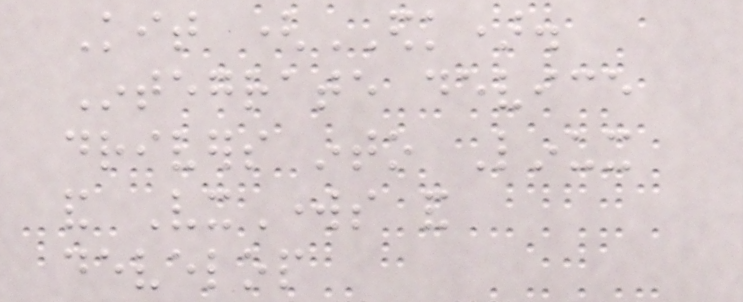Kit (EDK).
Integrate device
drivers into Linux
and VxWorks and
develop
